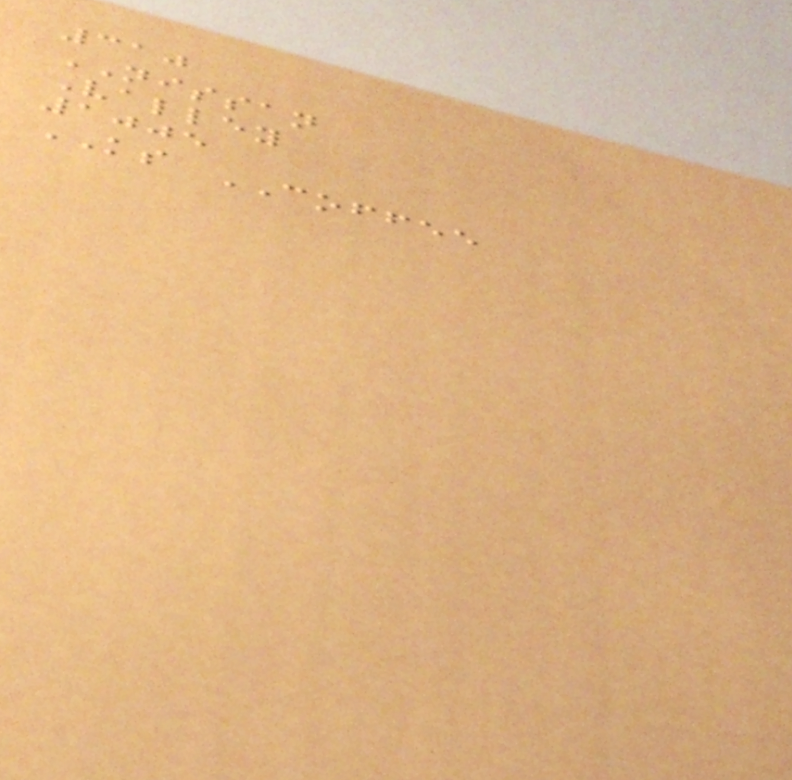310
NISSAN
Valley
1005
KS COFFEE
